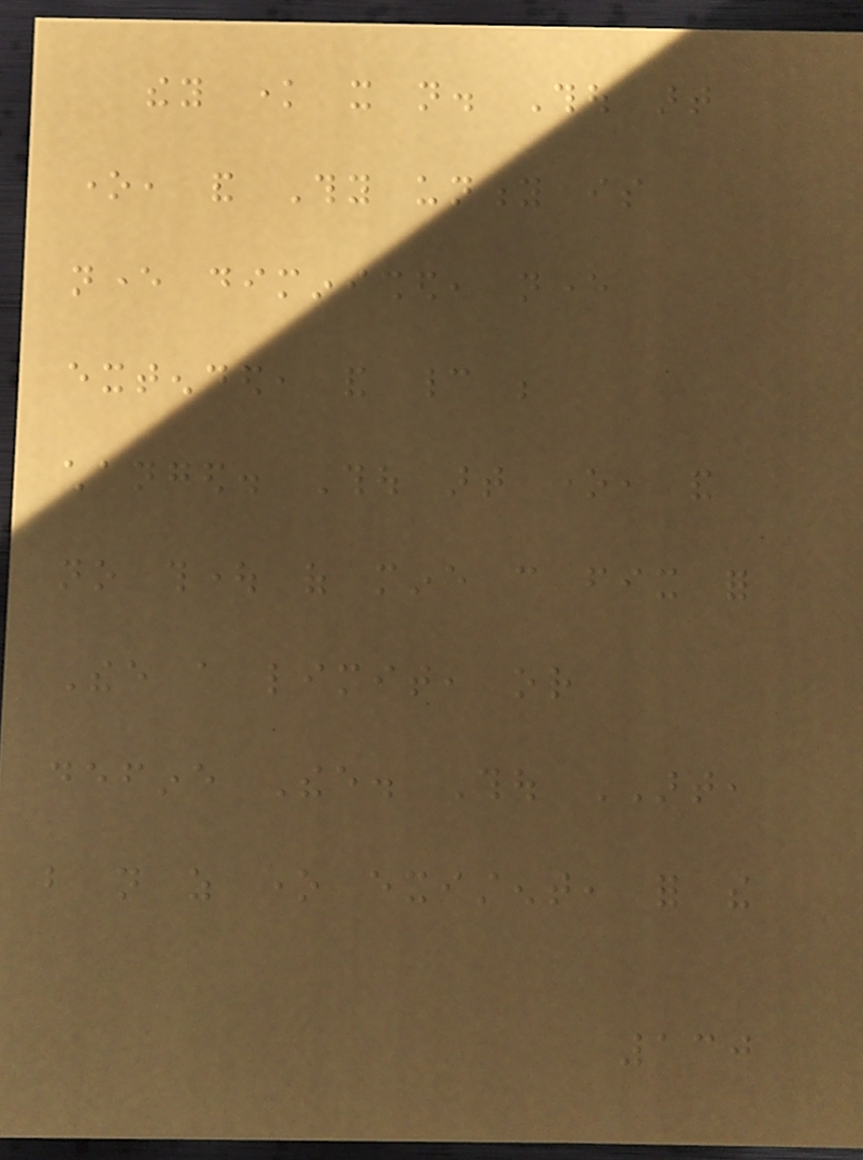they know it not. Thou art
one, and Thy unity is
never diminished, never
extended, and cannot be
changed. Thou art one, and
no thought of mine can fix for
Thee a limit, or
define Thee. Thou ART,
but not as one existent, for the
130
